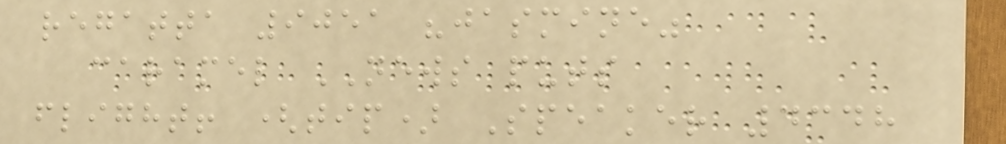regatta 9051 "jasmine"
caramel NEWS puts
flight! (tip) Speaker 4348
